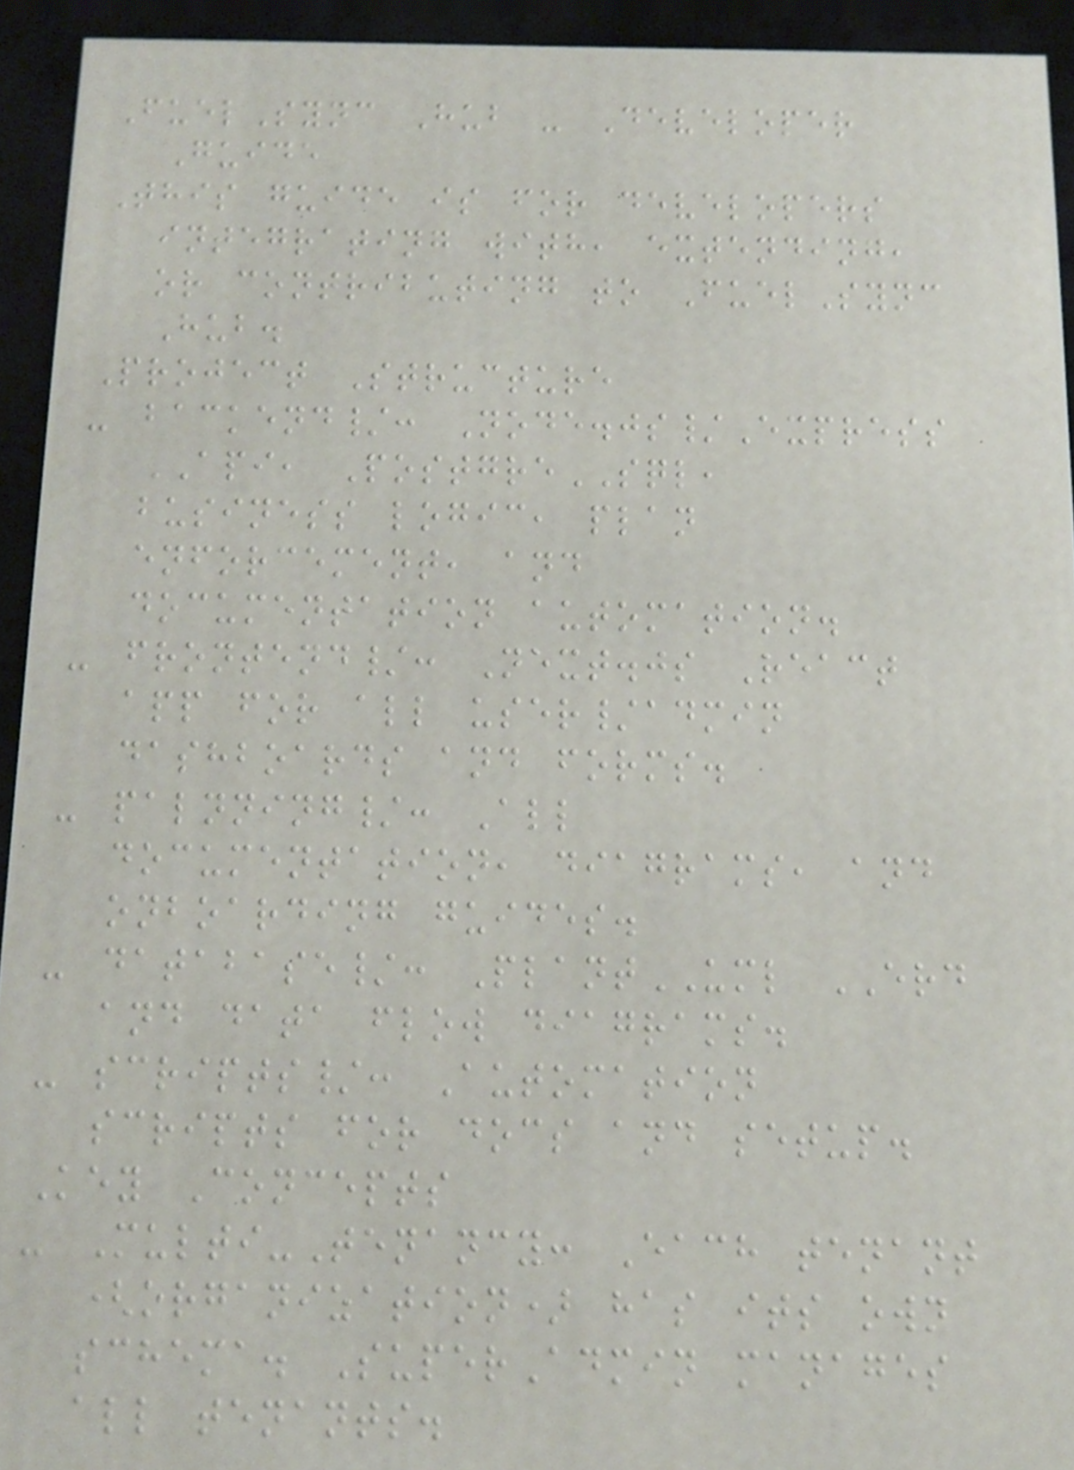FuelSync Hub - Developer
Guide
This guide is for developers
integrating with, extending,
or contributing to FuelSync
Hub.
Project Structure
- backend/: Node.js/Express
API, PostgreSQL,
business logic, plan
enforcement, and
documentation automation.
- frontend/: Next.js React
app for all user/admin
dashboards and forms.
- palnning/: All
documentation, diagrams, and
onboarding guides.
- database/: PlantUML ERD
and data flow diagrams.
- scripts/: Automation
scripts for docs and setup.
Key Concepts
- Multi-Tenancy: Each tenant
(organization) has its own
schema. SuperAdmin manages
all tenants.
